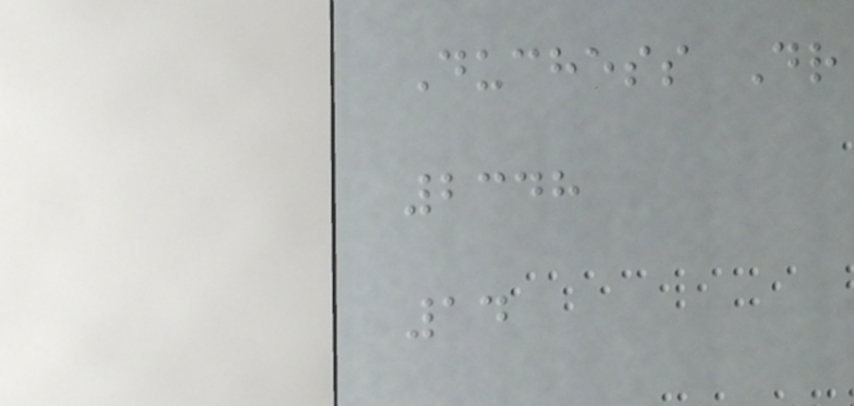Duchess Dr
2348
14
